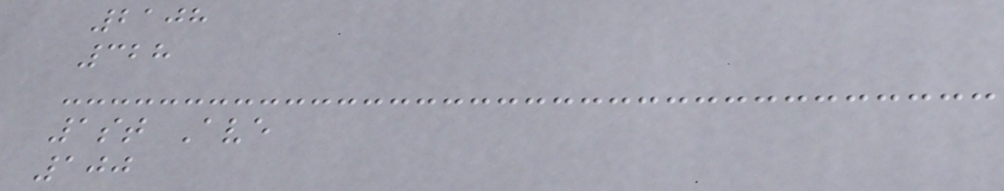2108
328
1st Ave
100
